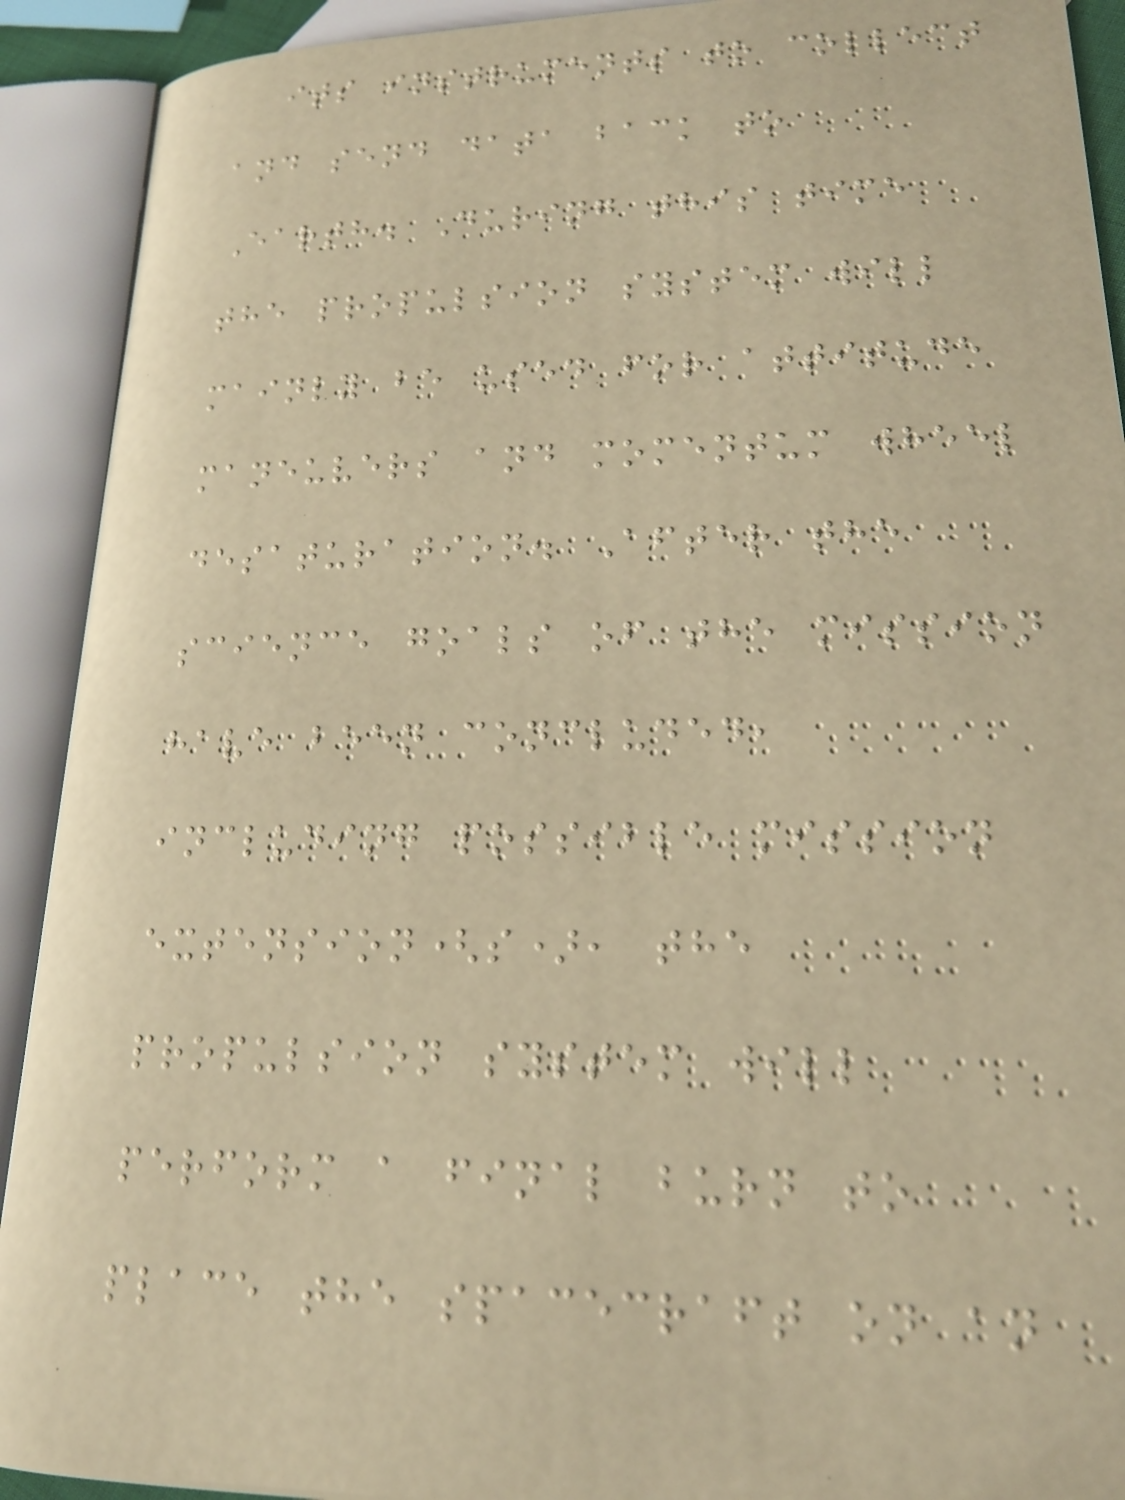its instruments to collect
and send data back to
Earth. During this time
the propulsion system will
mainly be used for attitude
maneuvers and momentum wheel
desaturation. After the
science goals of the mission
have been concluded,
including possible mission
extension(s), the
propulsion system will
perform a final burn to
place the spacecraft on an
